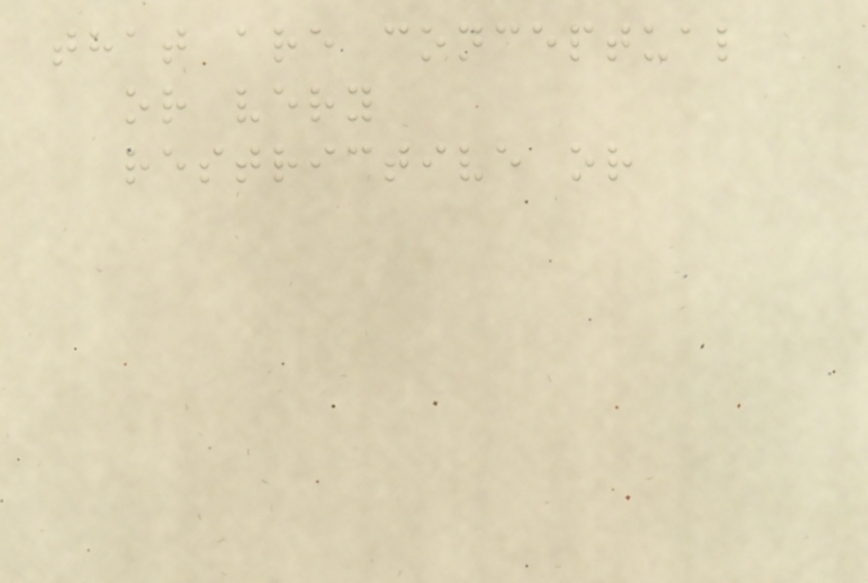that are conceptual
or very
restrictive or
